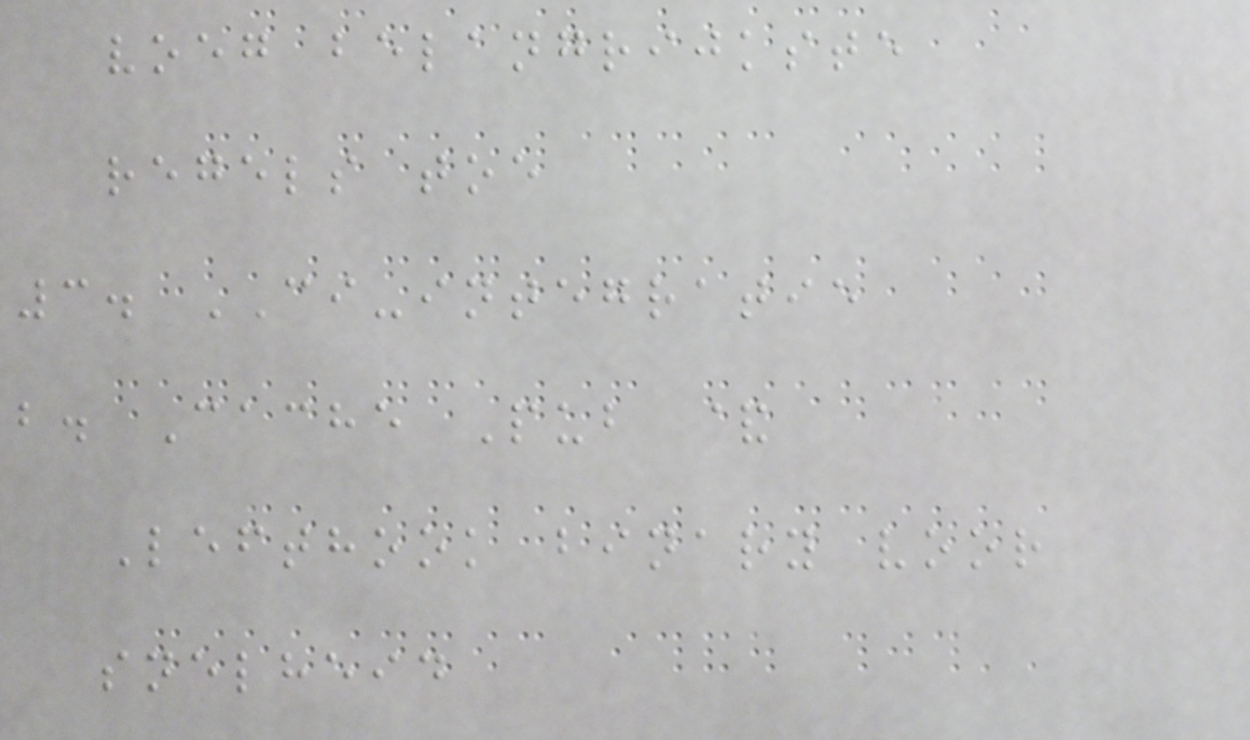voeg belangrijkste
regels toe
3. CI-integratie
b. Cache Pub &
Lefthook binary voor
snelheid
